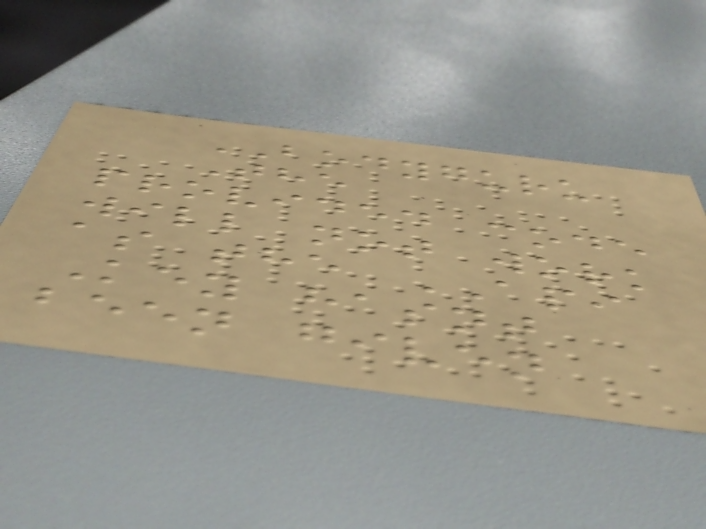BODYGURU
The
provided code
will not work
as the API
Key hasnt
been given
